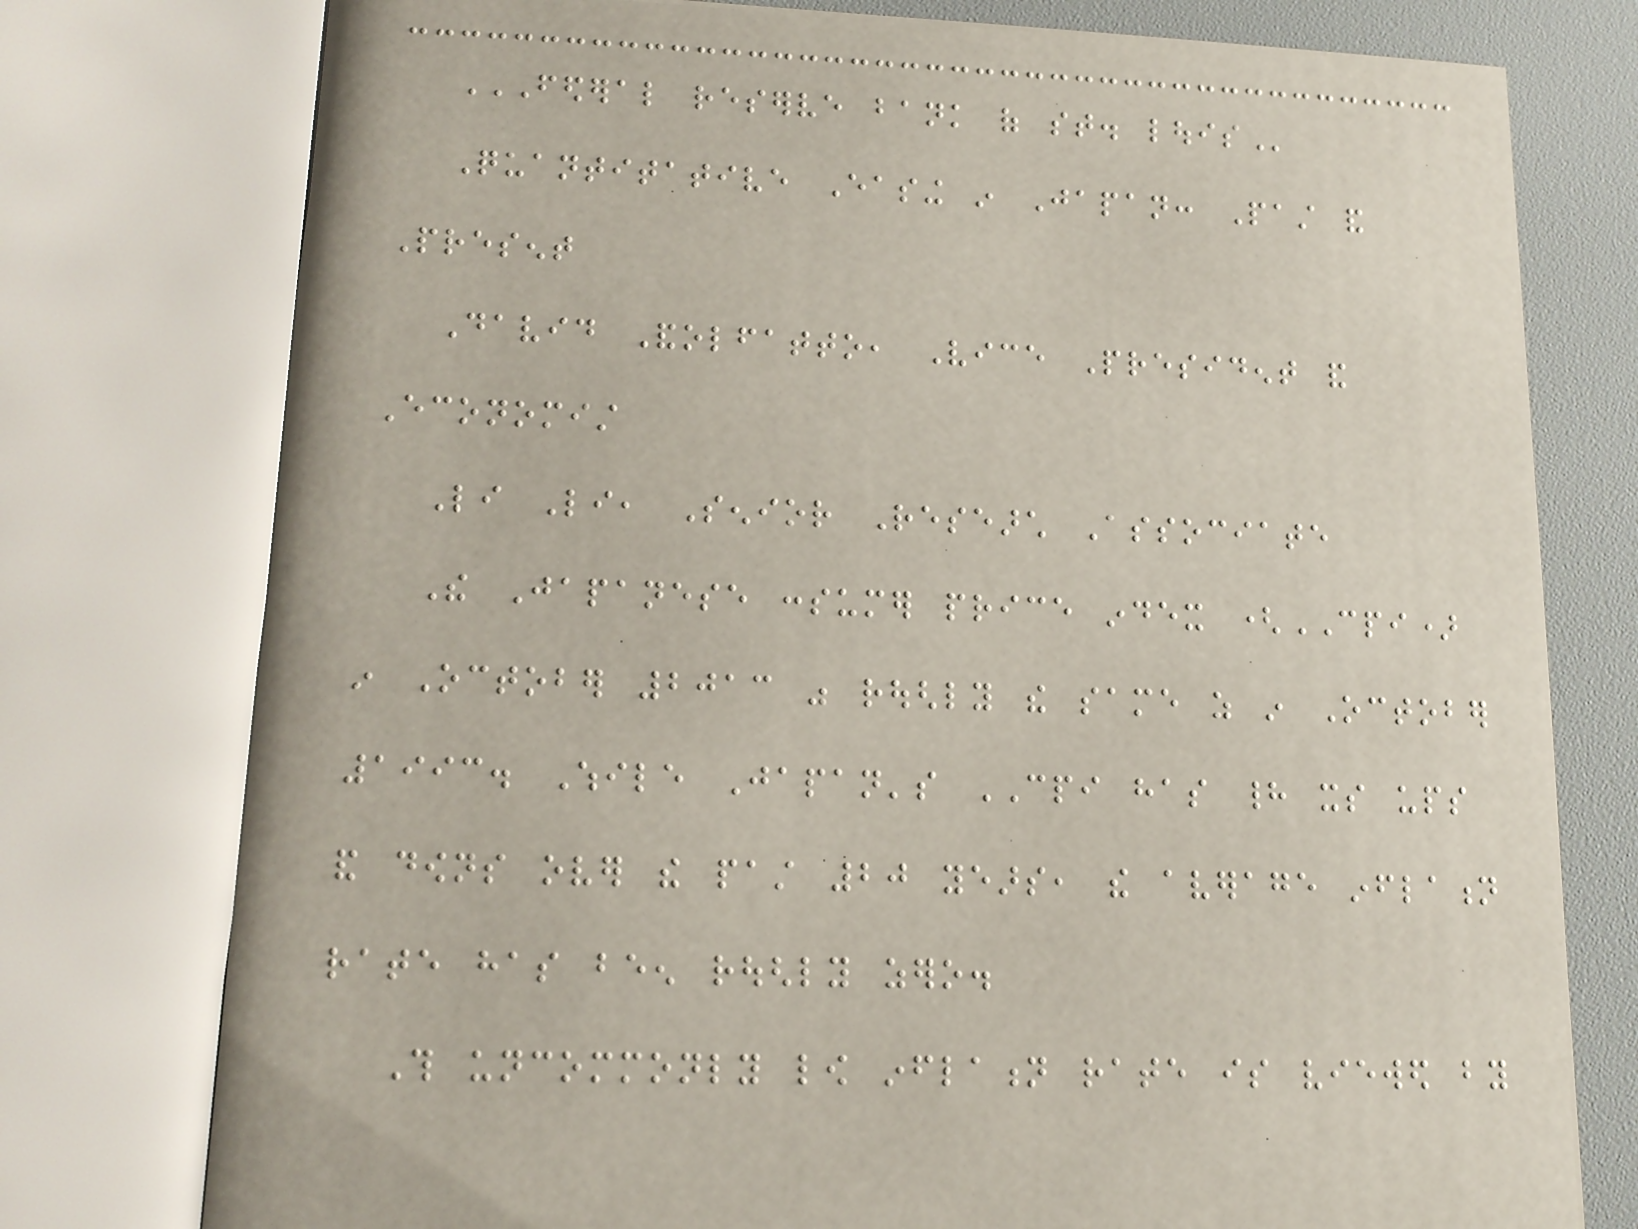FEDERAL RESERVE BANK OF ST. LOUIS
Quantitative Easing in Japan: Past and
Present
David Andolfatto, Vice President and
Economist
Li Li, Senior Research Associate
The Japanese consumer price index (CPI)
in October 2013 was roughly the same as in October
1993. While Japan's CPI has had its ups
and downs over the past 20 years, the average inflation
rate has been roughly zero.
This uncommonly low inflation rate is viewed by
